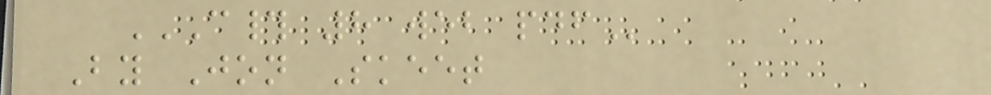C# 8 WEB PDF
By Jon Skeet
